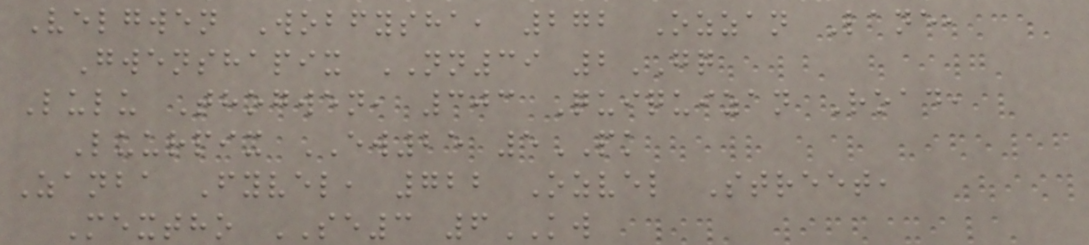Velgwen Wobfysha, 272 Ozzan Lane,
Gwenshapix NN39 2GQ
Lulu Thogwen, 303 Quiquizan Road,
Luurpix EW25 5PK
Zanba Fyvel, 722 Ozvel Street,
Mextho SE3 6KW
